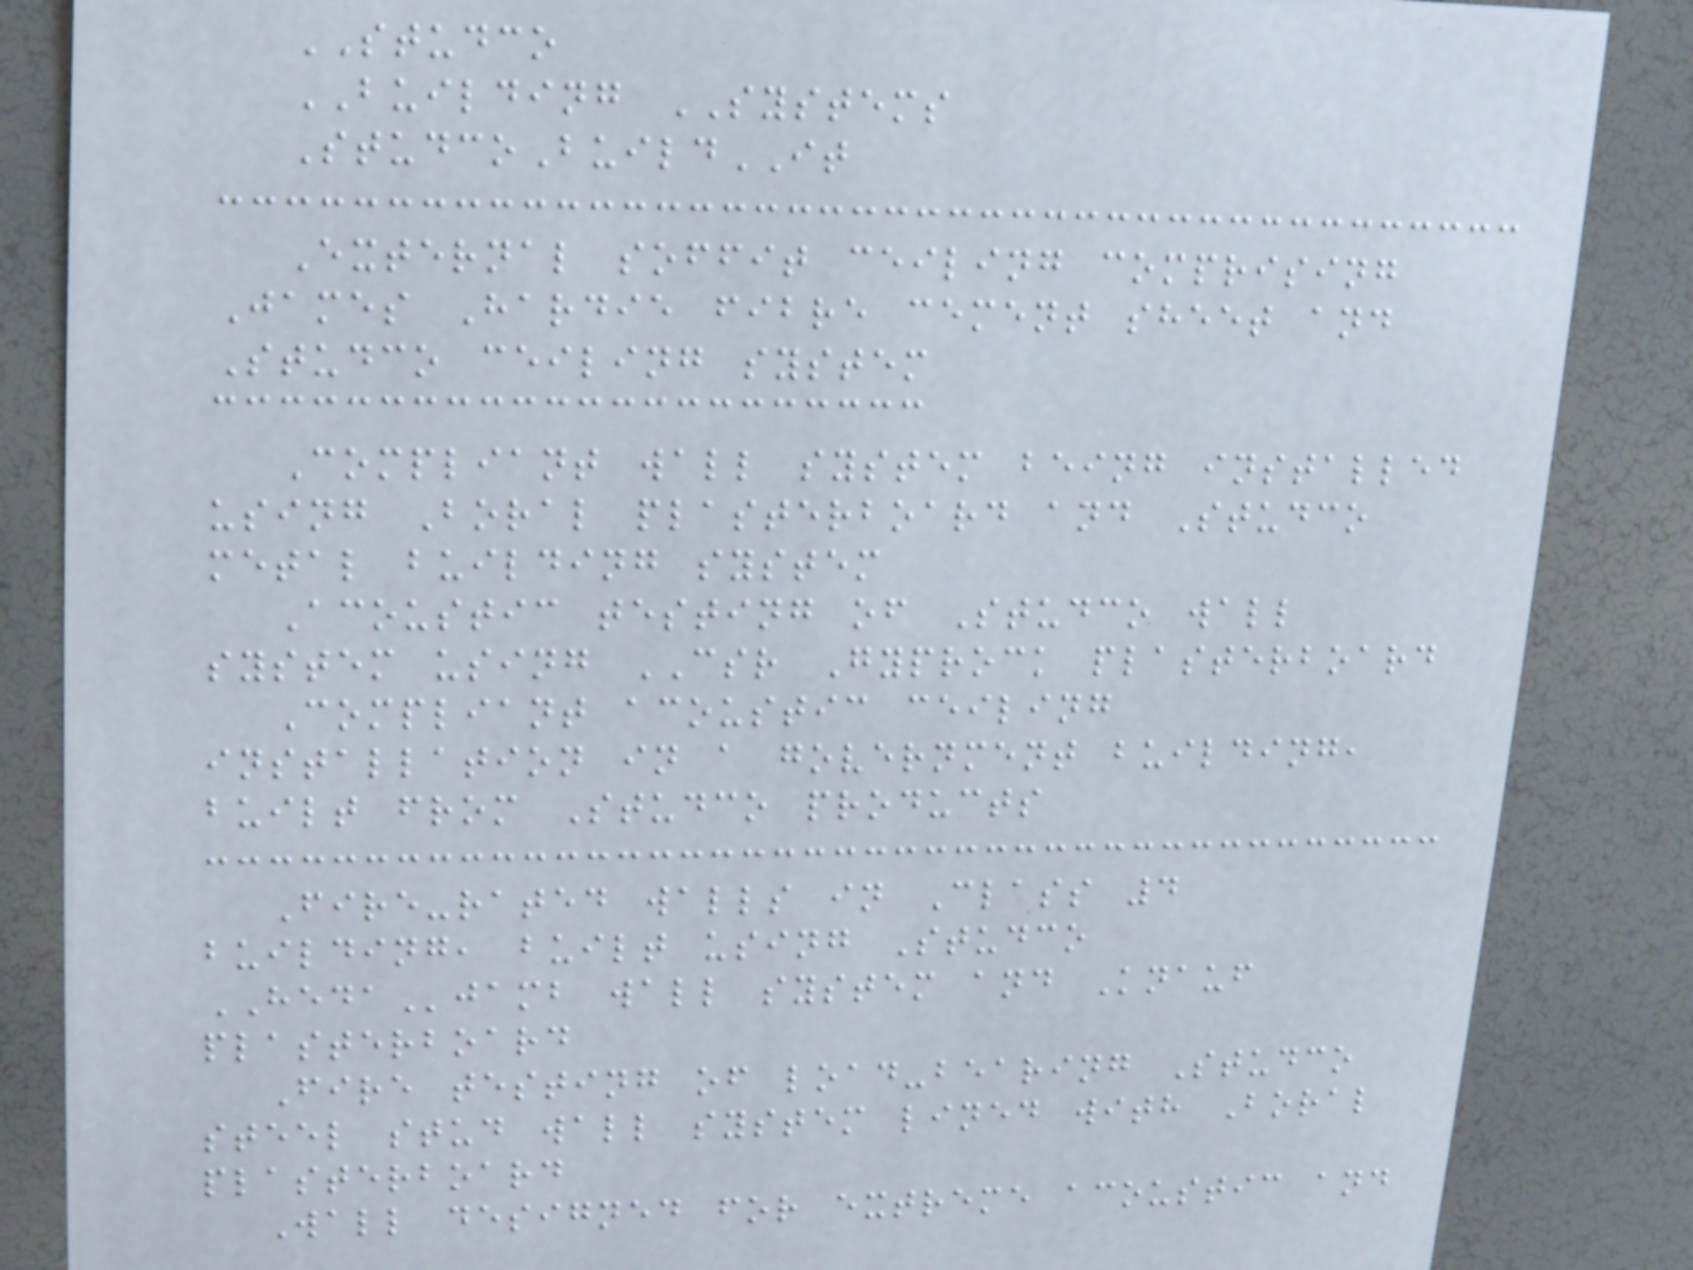STUDCO
BUILDING SYSTEMS
StudcoBuildIT
External soffit ceiling comprising
James Hardie fibre cement sheet and
Studco ceiling system
Compliant wall system being installed
using Boral plasterboard and Studco
metal building system
Acoustic testing of Studco wall
system using CSR Gyprock plasterboard
Compliant acoustic ceiling
installation in a government building,
built from Studco products
Fire-rated walls in Class 4
building, built using Studco
HEDAjamb wall system and Knauf
plasterboard
Fire testing of load-bearing Studco
steel stud wall system lined with Boral
plasterboard
Wall designed for extreme acoustic and
